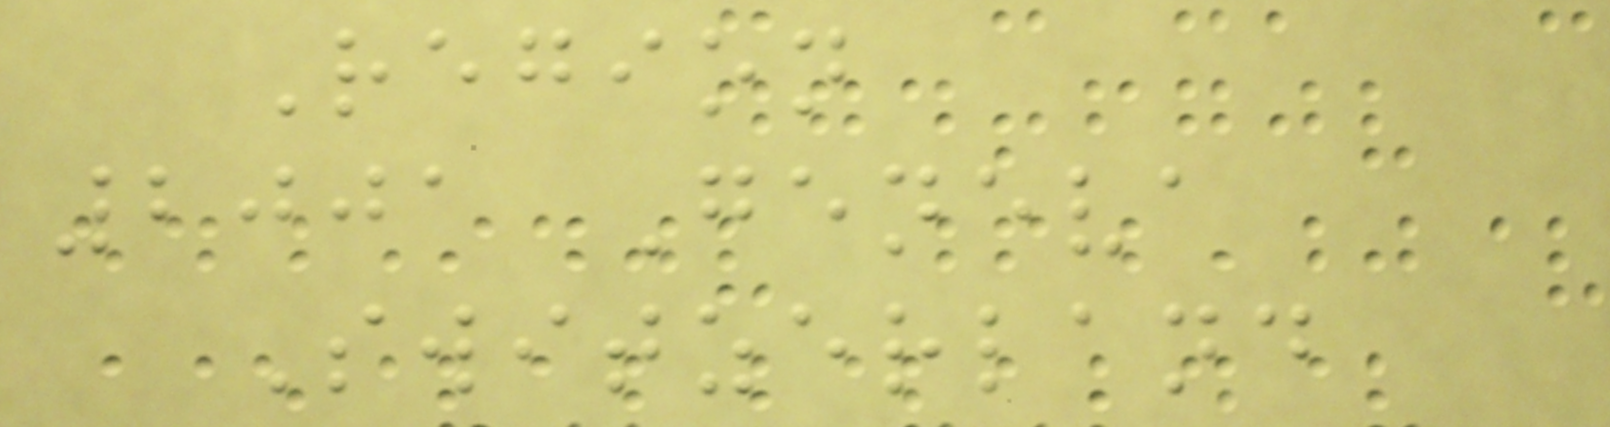Region
2001 Geneva
Switzerland
